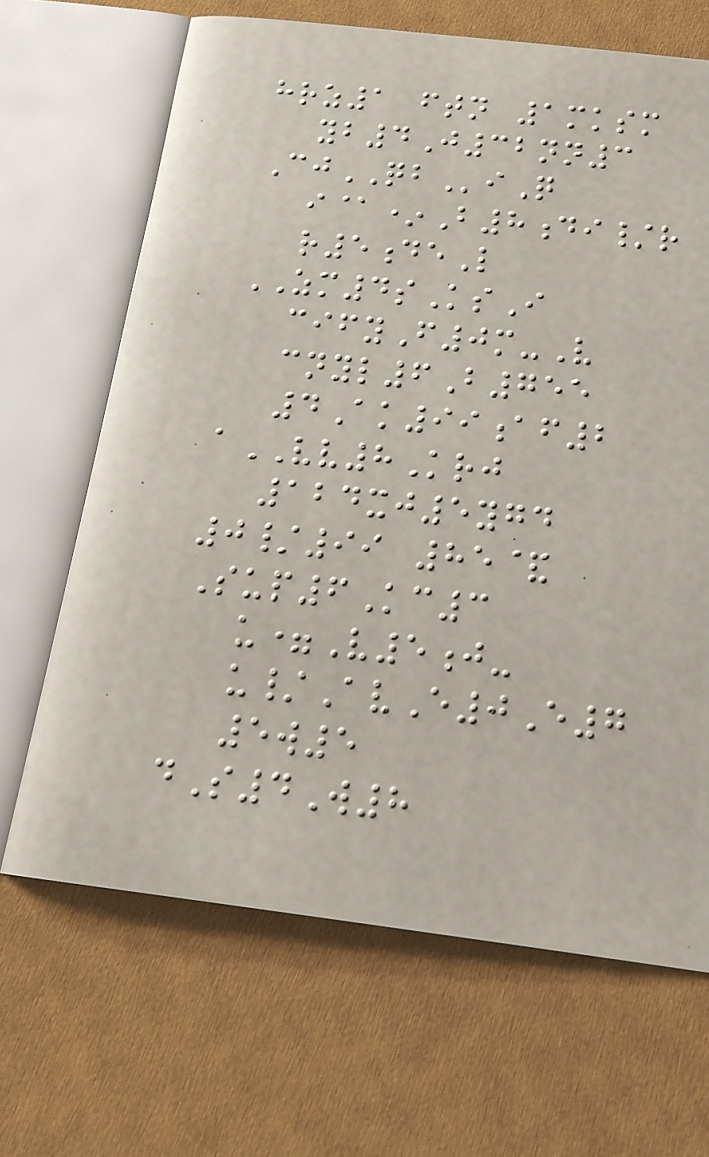hrz1 ftn 1mksm
yb4J32nn3
CjQBiQ
i@*B8di/r
r5deL
ZM4sKsI
cifyF0m-V
cnyl6B755
4Ak99af2
aVV8Krj
124xj5ygd
0/99 85&
Sup6Kc3
u=V5j-
u/AvE0E7
5w5
dS4W8
